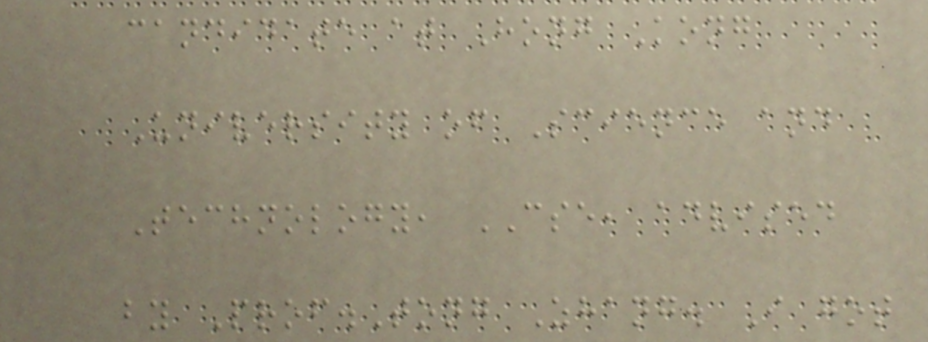candidate at Hong Kong
University of Science and
Technology, CSE, advised
by Prof.Tong Zhang. I got
